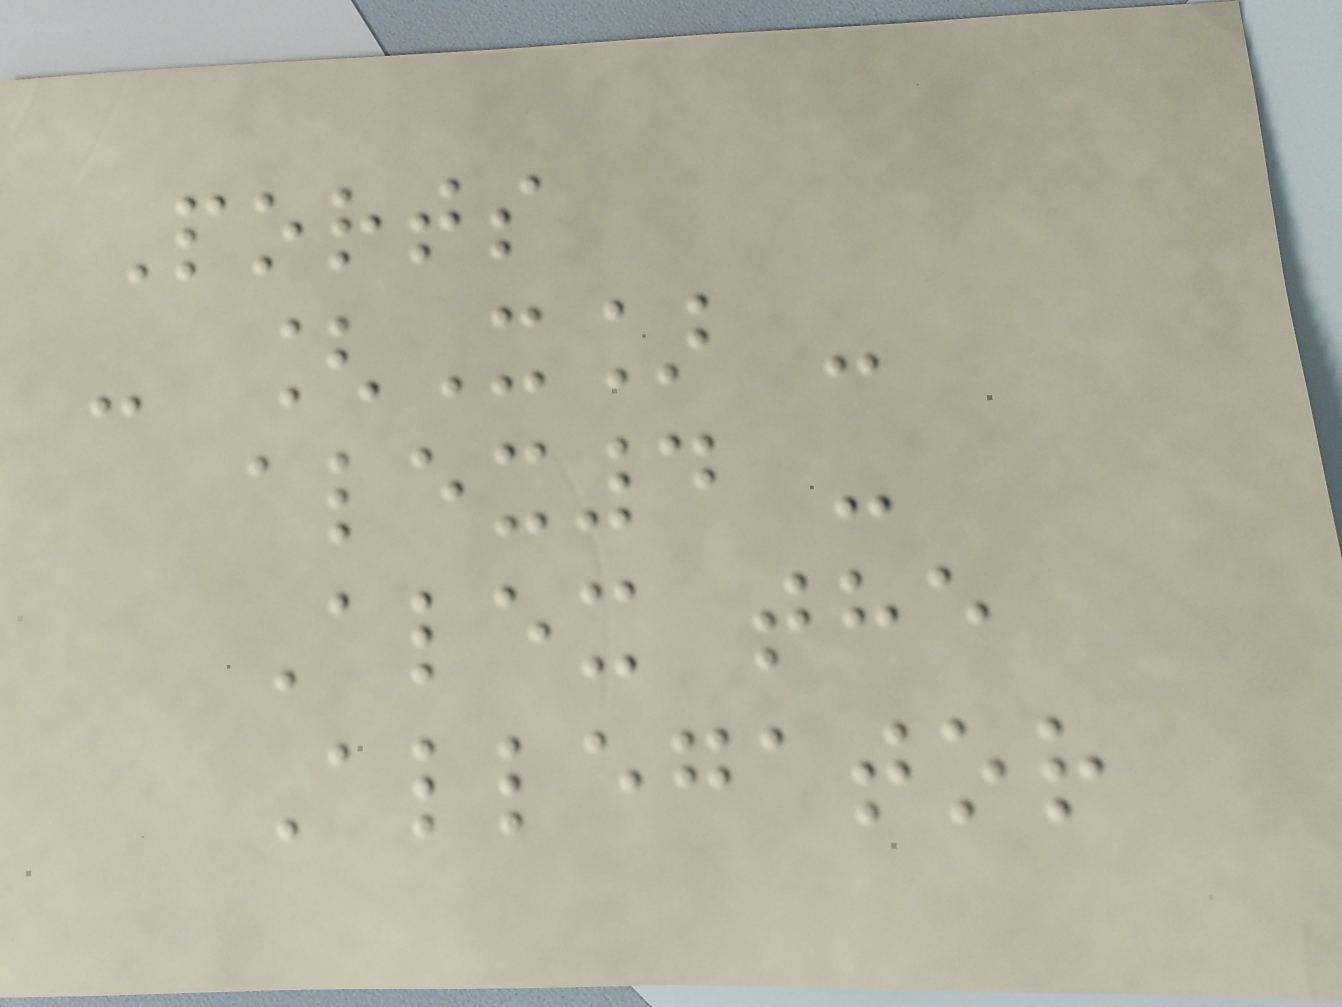Ports
- [X] -
alex4 -
Alex the
Allegator
